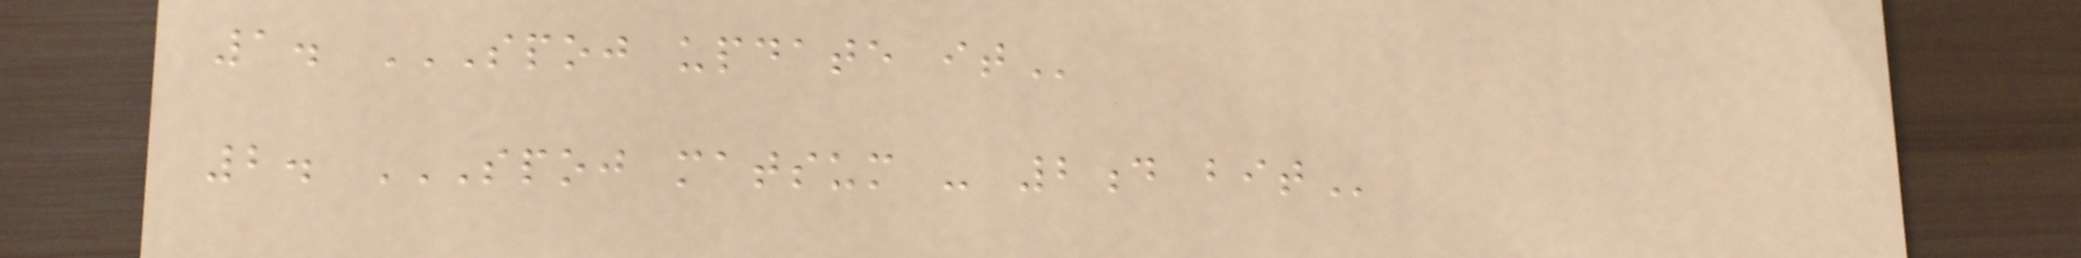1. SPOJ UPDATE IT
2. SPOJ MATSUM - 2D BIT
